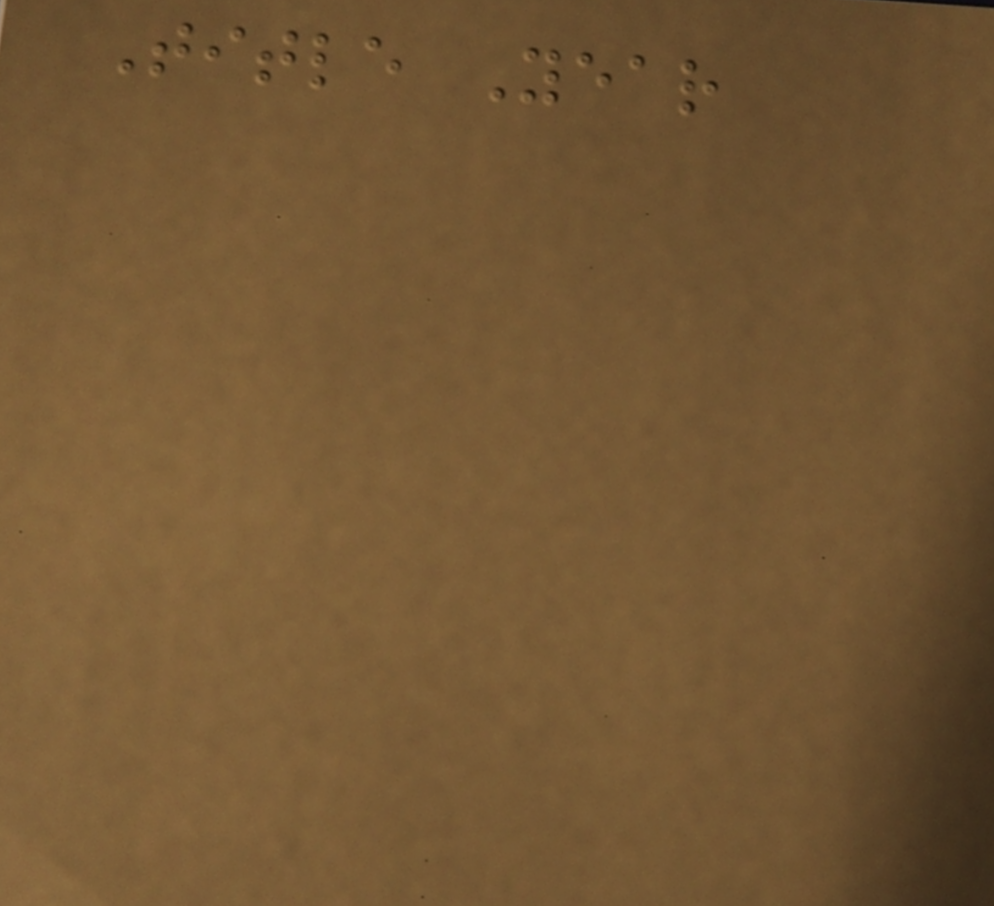Title Year
